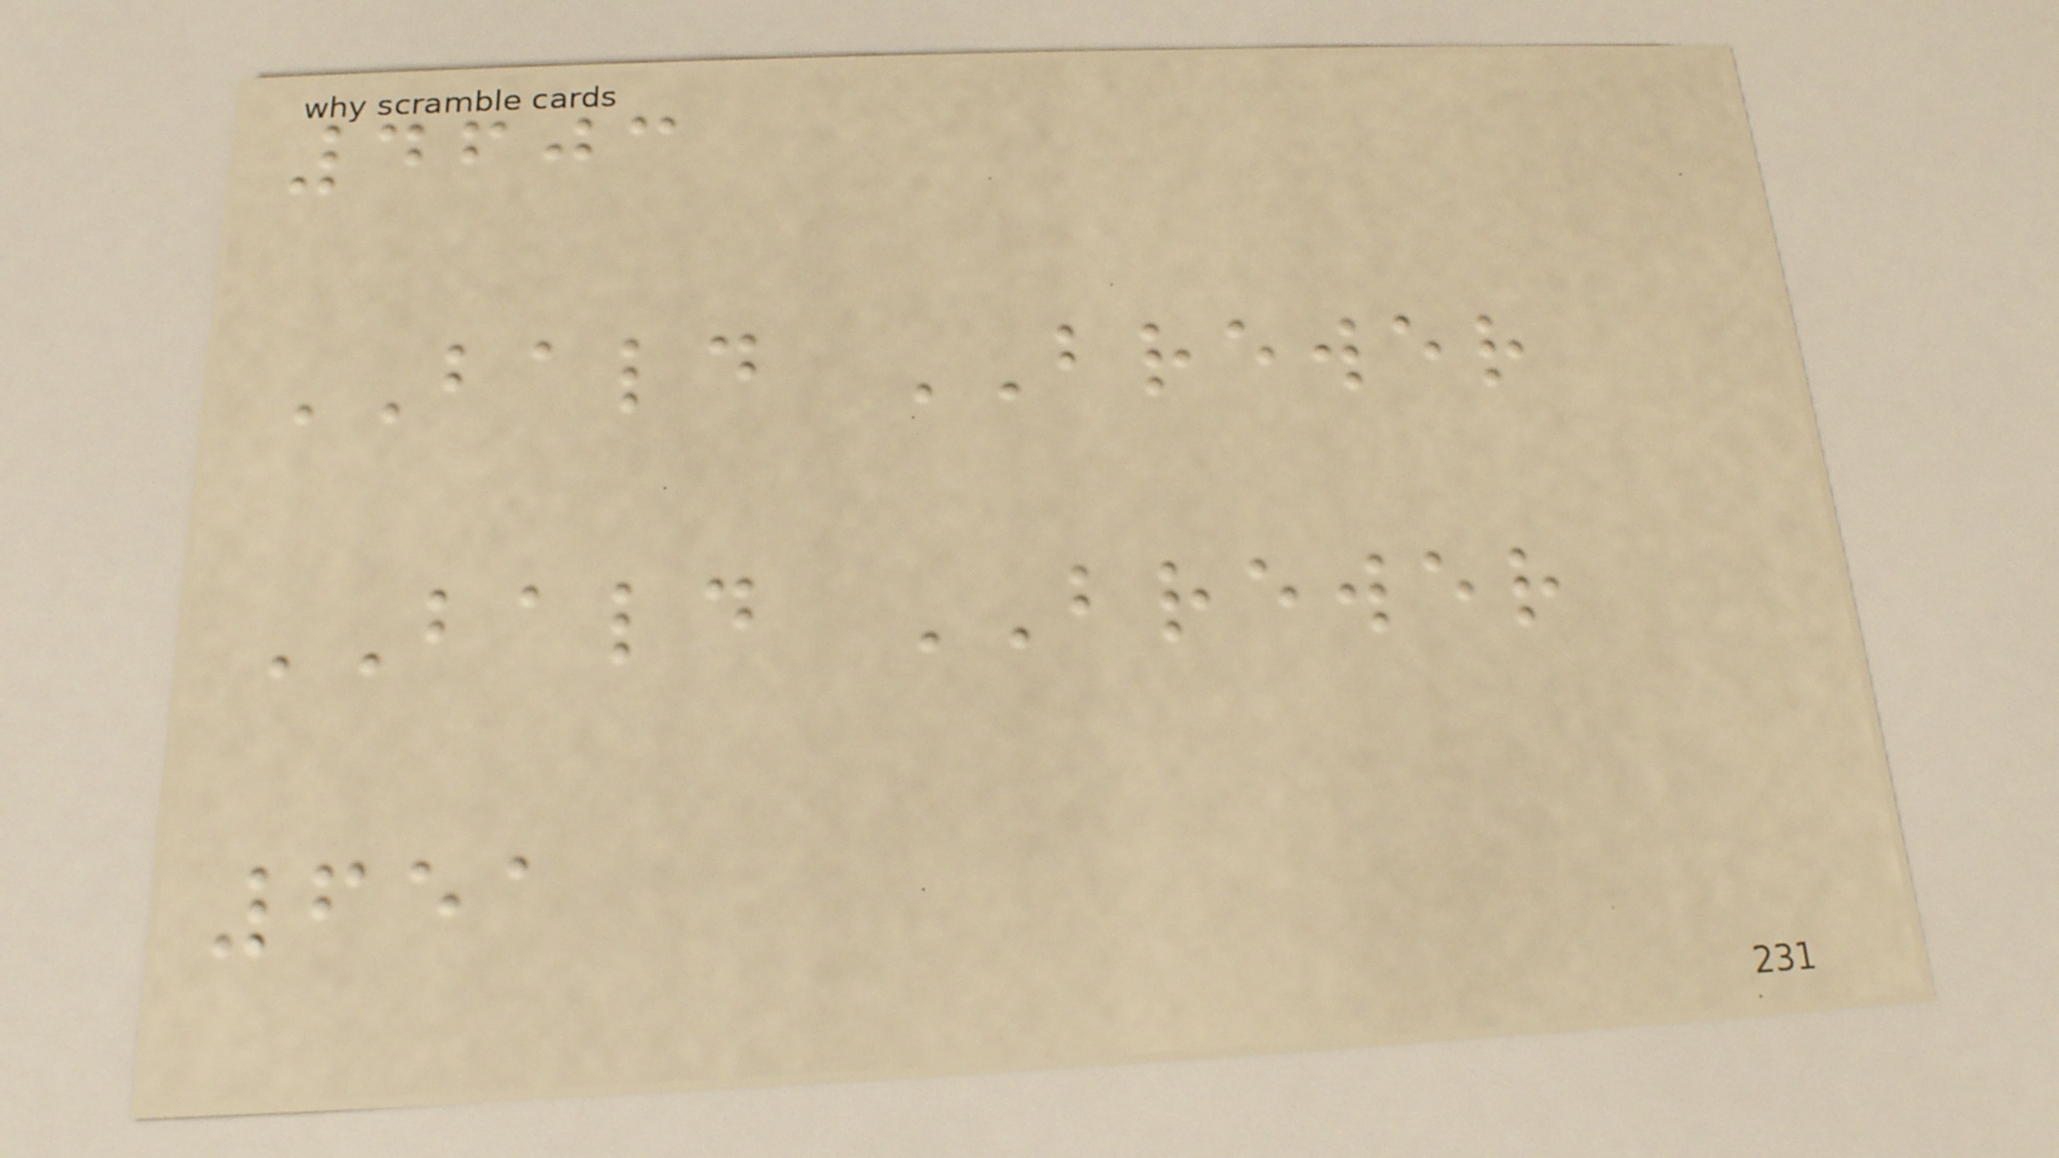4603
BALD BREWER
BALD BREWER
651
